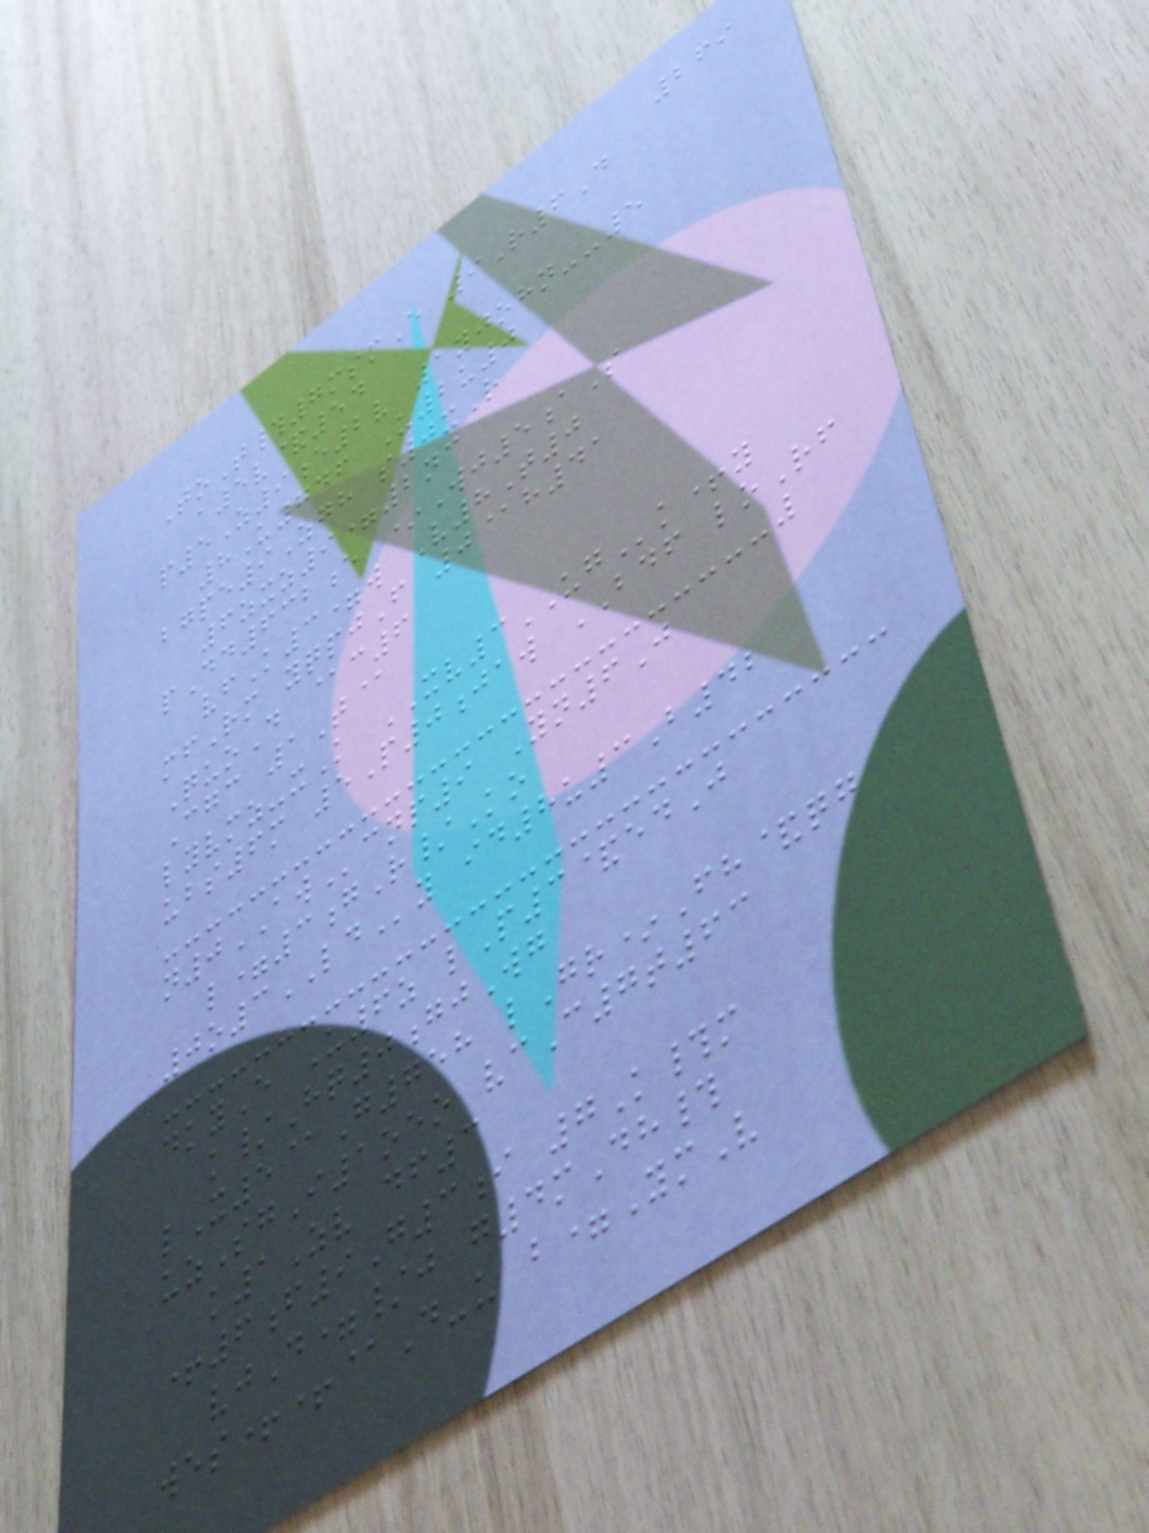269
ToT#7msmE 9R6D
a5v&54
p5Z9e2v 1yjohn--5
8U746 U2u0
bgpe9Zgh s0xR
6zxz9=2nc
pDd632e *Wj5aS
vfK3=w V8T0
mfRm yqpjF 0@h41
QuoD @c6
Cgc 1T@
lyvmz-xK XV3UGk+y
ubs6m 5P0jaw BDF loRf
n0AWcnp9 Yn6J
l=3gR/Ko
0o3LDy id8u3B42
dkyE U6z lP3&edJ
k/Hq0gjWg
lX5@G758 lGr*Fh&qg
uzSgI1oeo vcC7t63
k1Zv df3
+6f9G3i 7K#m
vjD=/j g4mDh#
wes++@D-u b=YmV
